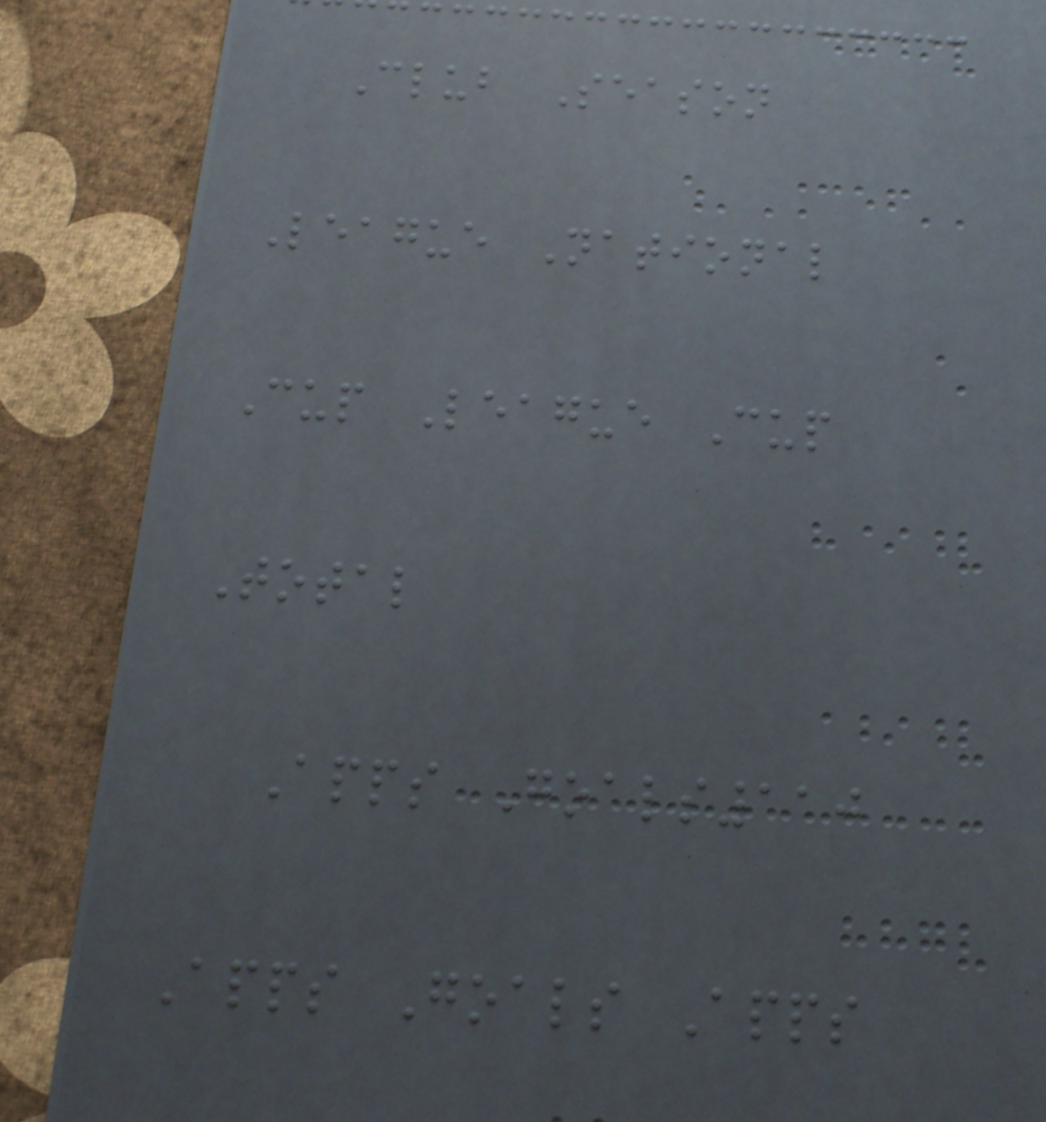Club Season
League National
Cup League Cup
Total
Apps Goals110
Apps Goals Apps
